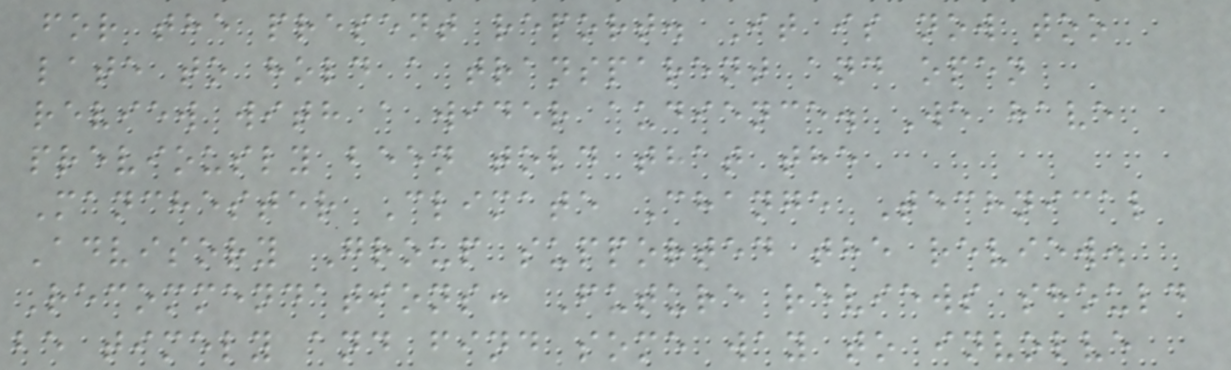for the present report. It is now too
late to hold a transparent and open
review with a wider audience. We have
previously been told that the
Manchester Climate Change Technical
Advisory Group supported the review.
Recommendations: Future reviews should
be timely and find some way to involve
